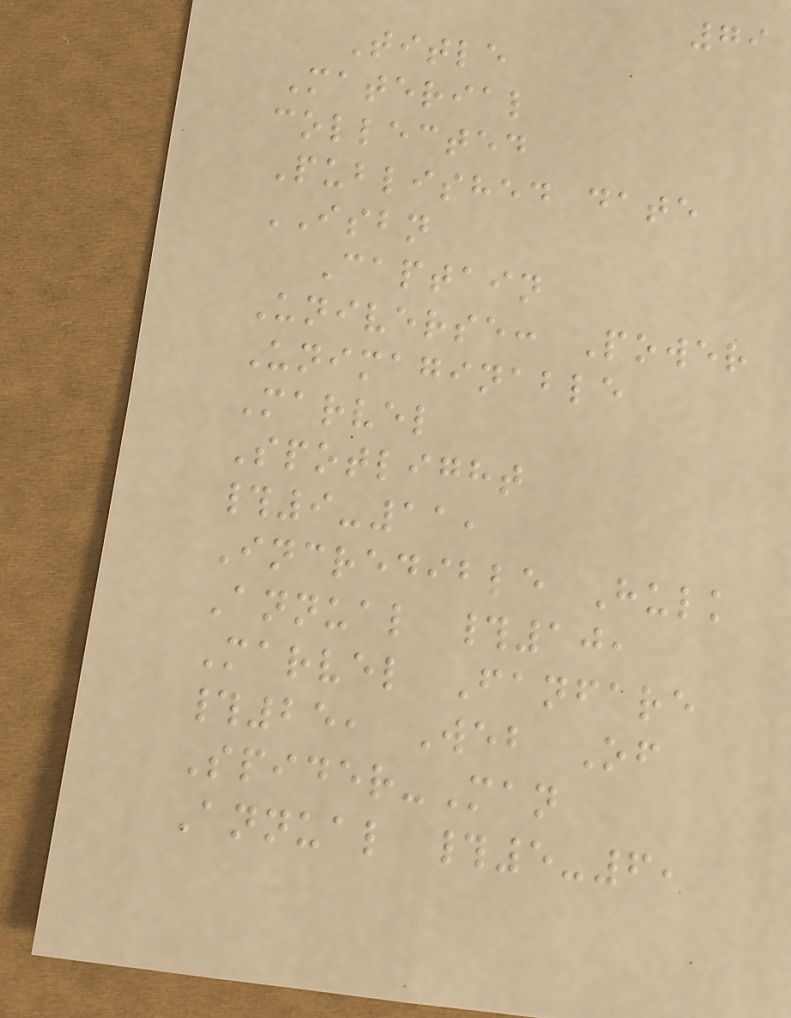79
Title
Material
collected
Published date
ISBN
Captain
Universe: Power
Unimaginable
Marvel
Spotlight
#9-11,
Incredible Hulk
Annual #10,
Marvel Fanfare
#25, Web Of
Spider-Man
Annual #5-6,
